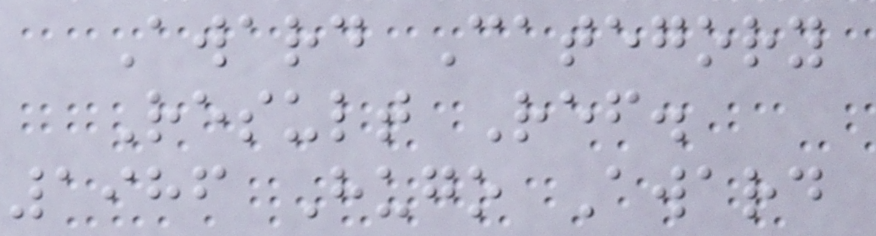Award Category
Result Ref.
1986 Hugo Award
